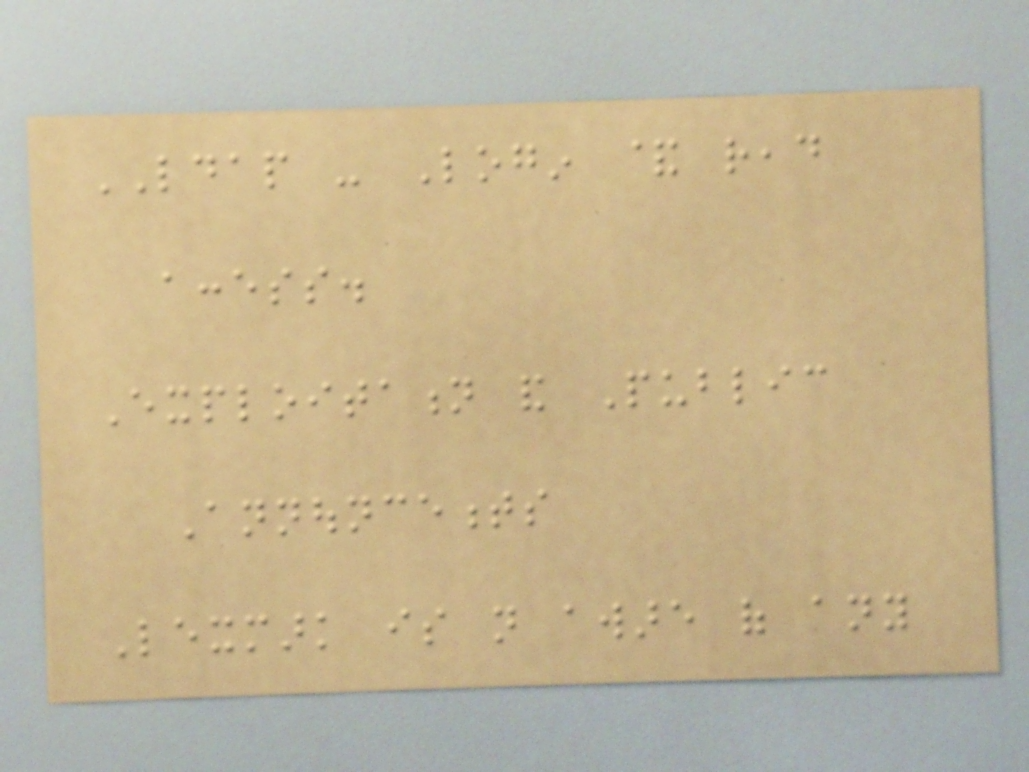LDAP - Login & read
access.
Exploitation and Public
Announcements
Lexmark is not aware of any
